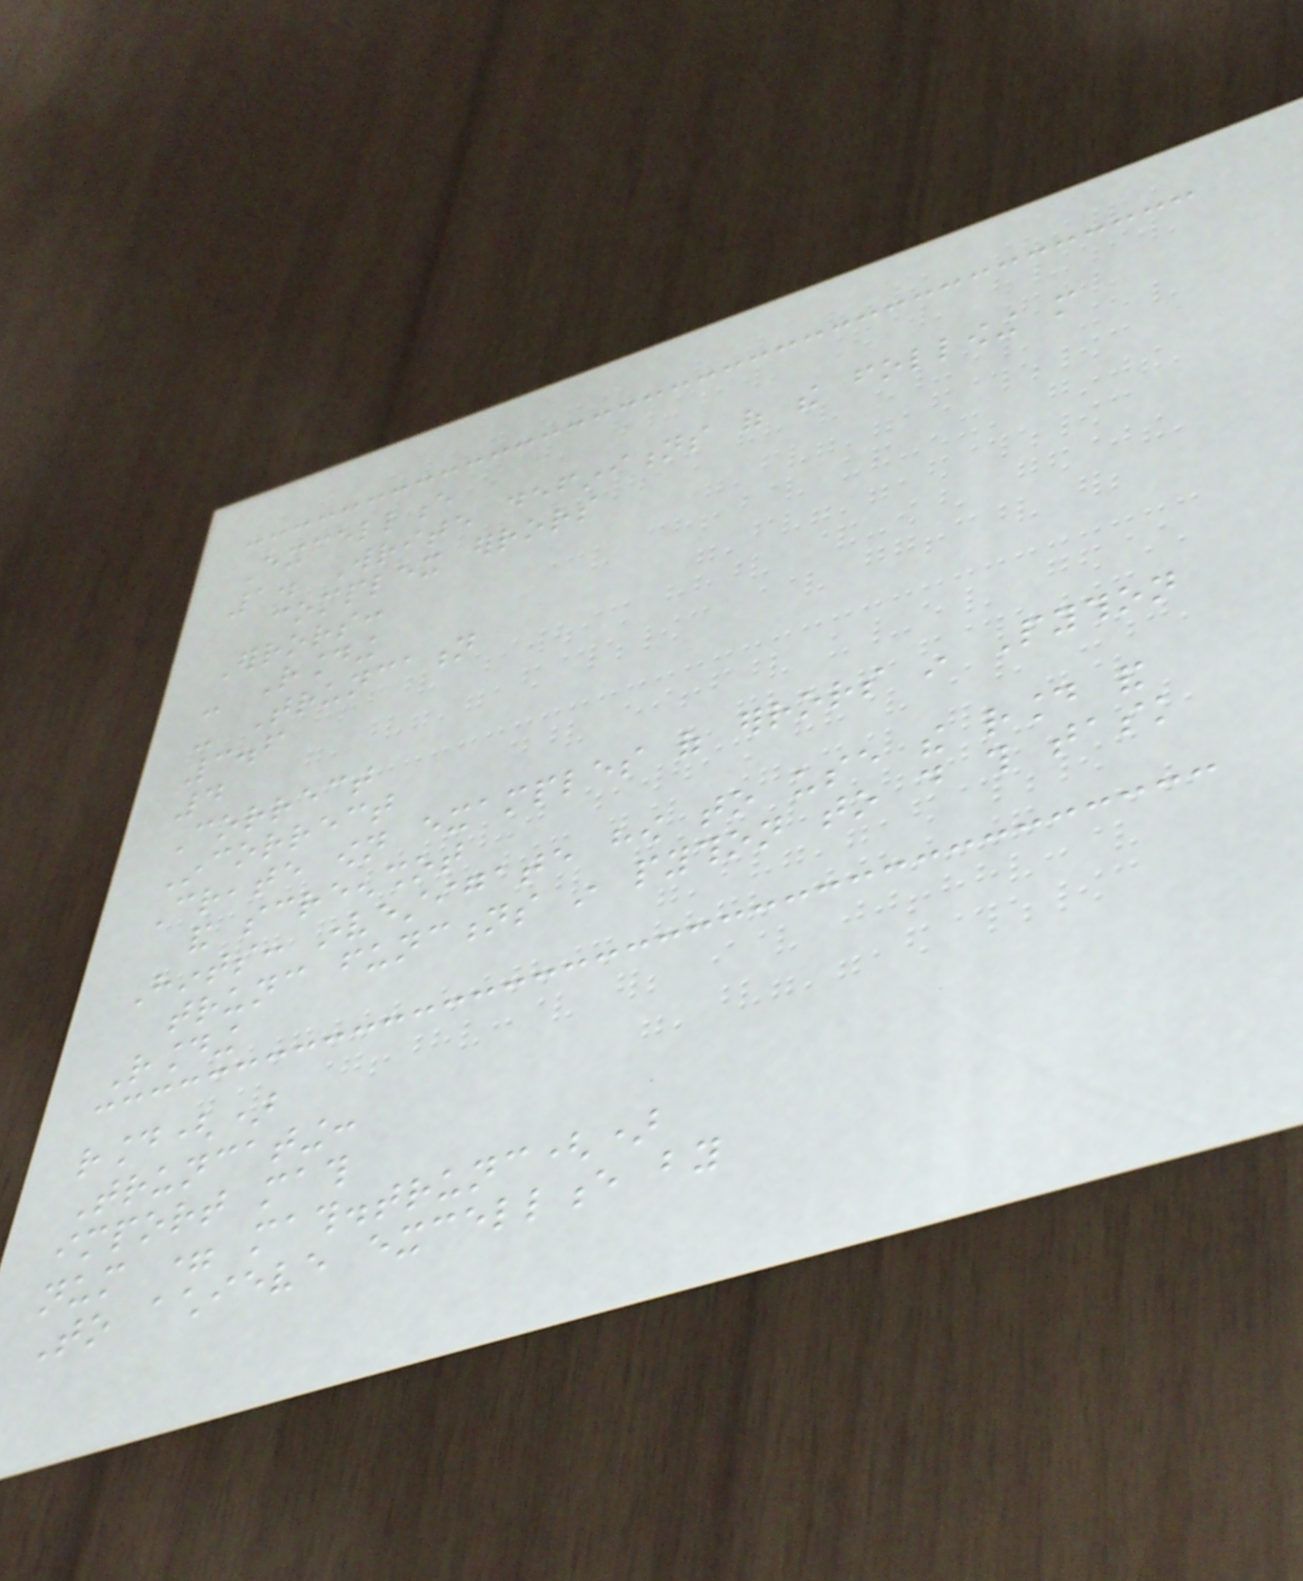Excellence
1. Write definitions of the following more
complex errors
Errors:
- Rounding
- Truncation
3.6
4
Correct
Incorrect
Create own examples of errors in Python
and screenshot
Hints: investigate how to use the round and
trunc functions in python to do this task
Rounding
round()
Truncating:
import math
num = math.trunc()
To achieve excellence by
